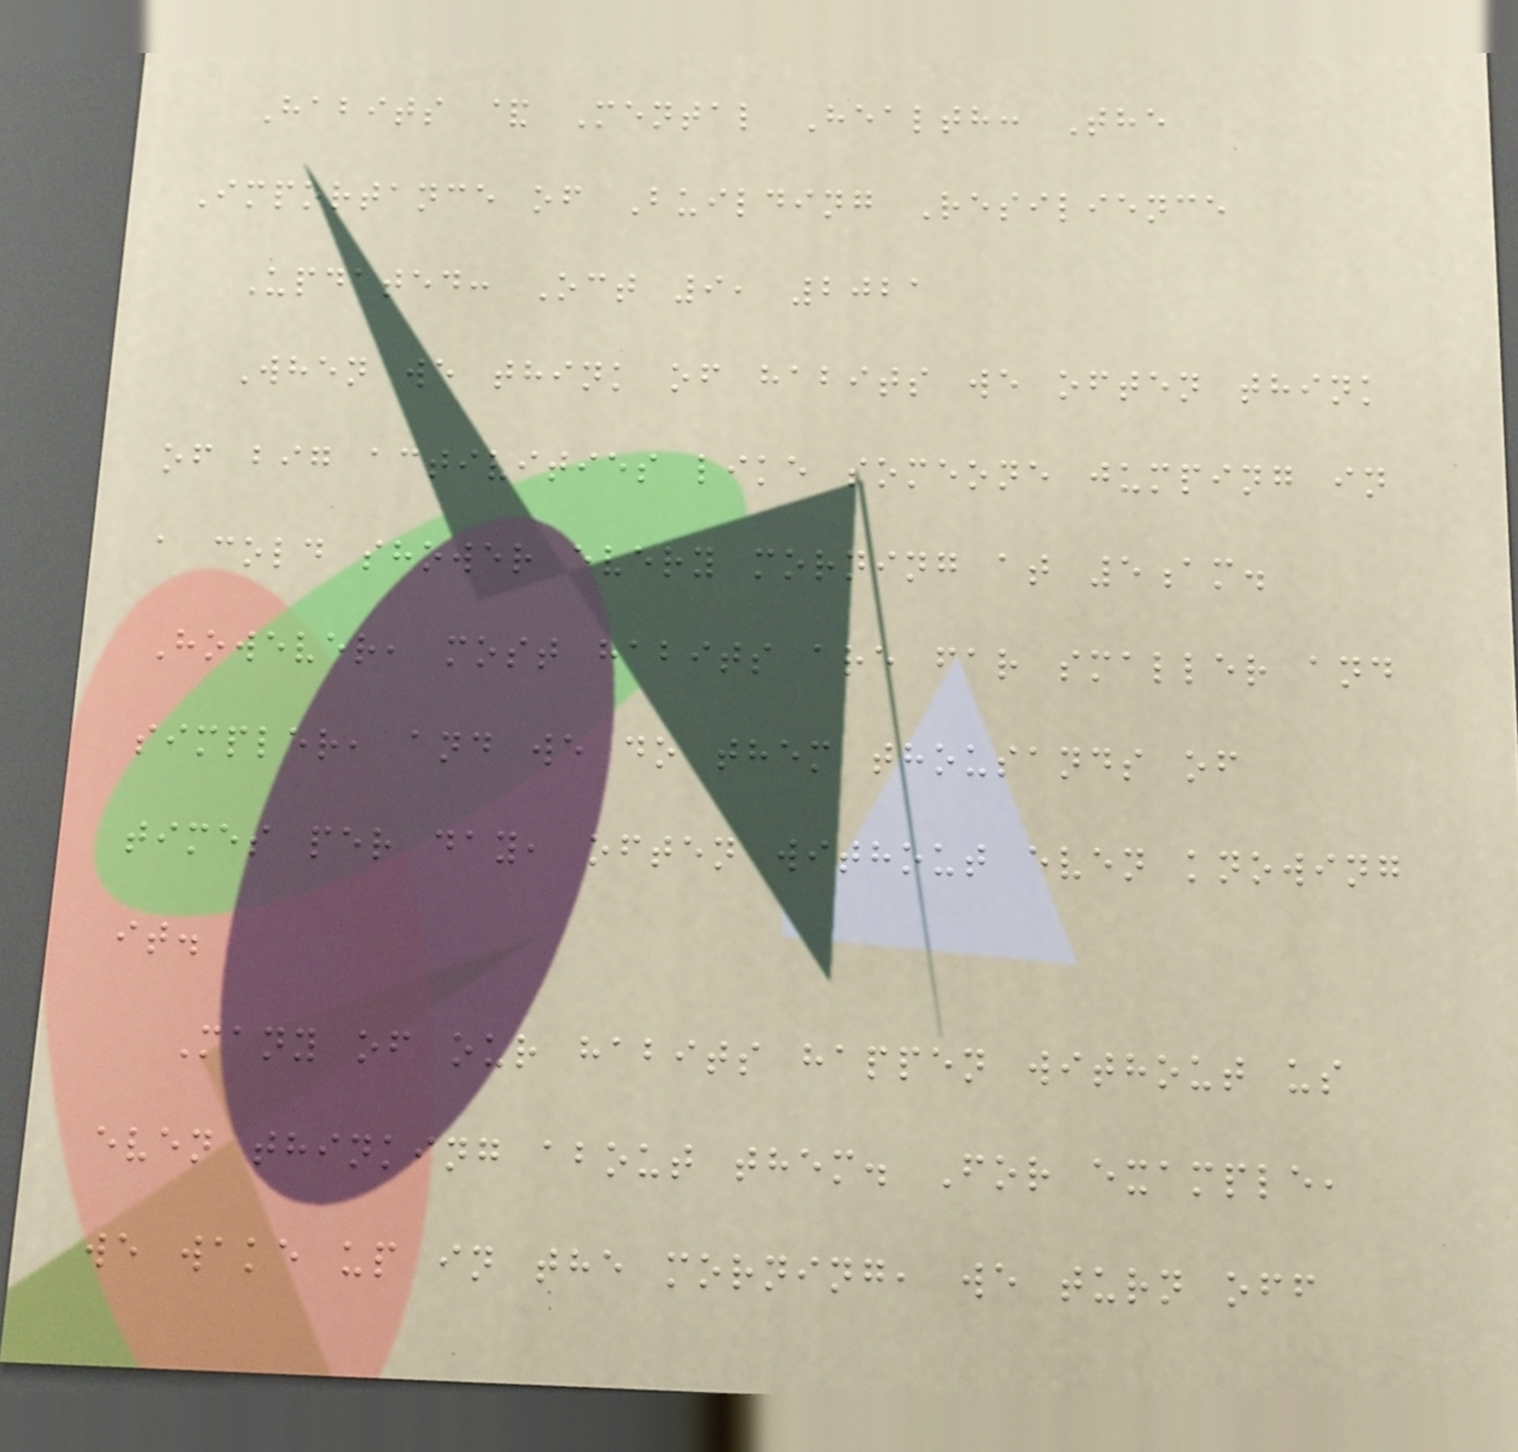Habits & Mental Health: The
Importance of Building Resilience
Updated: Oct 9, 2021
When we think of habits we often think
of big activities like someone jumping in
a cold shower every morning at 5am.
However, most habits are far smaller and
simpler, and we do them thousands of
times per day, often without even knowing
it.
Many of our habits happen without us
even thinking about them. For example,
we wake up in the morning, we turn off
